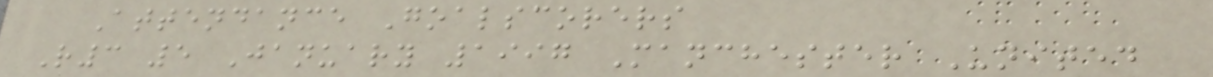Attendance Goalscorers
R3 5 January 1997 Manchester United
